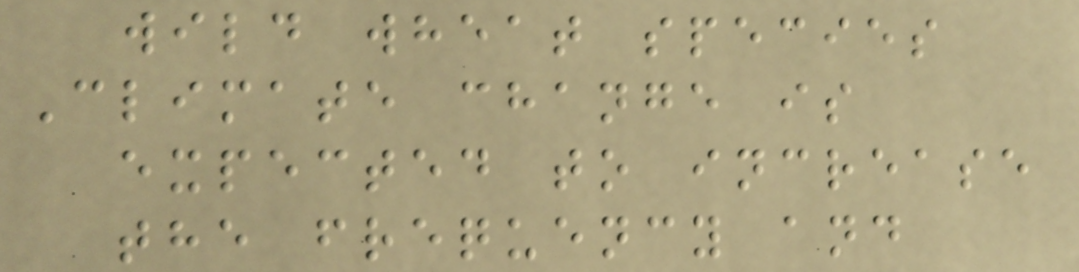wild wheat species
Climate change is
expected to increase
the frequency and
